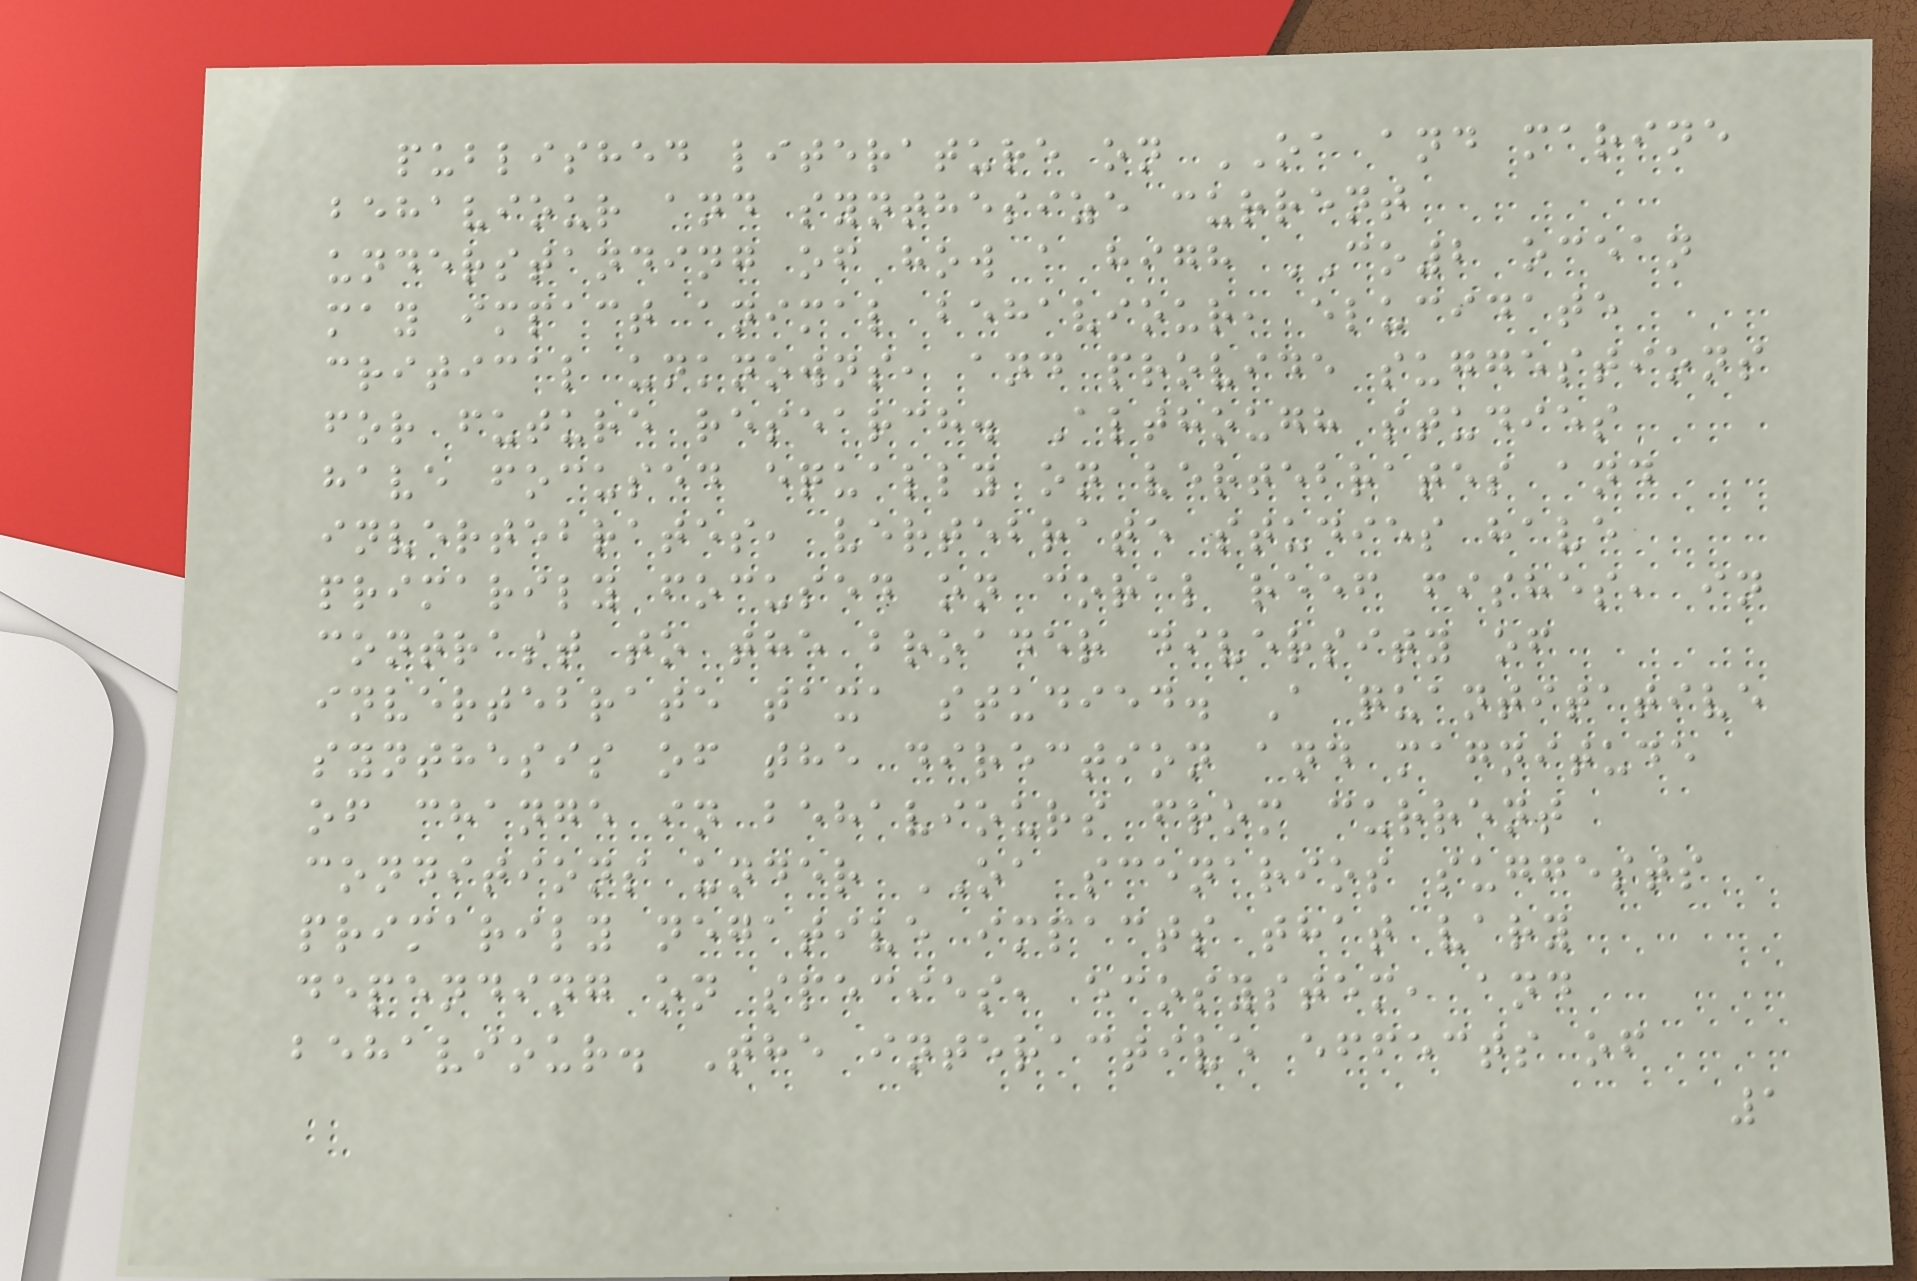published literature on OA and marine
behaviour and synthesize current
understanding of how a high CO2 ocean
may impact animal behaviour, elucidate
critical unknowns, and provide suggestions
for future research. Although studies
have focused equally on vertebrates and
invertebrates, vertebrate studies have
primarily focused on coral reef fishes, in
contrast to the broader diversity of
invertebrate taxa studied. A quantitative
synthesis of the direction and magnitude
of change in behaviours from current
conditions under OA scenarios suggests
primarily negative impacts that vary
depending on species, ecosystem, and
behaviour. The interactive effects of
1
